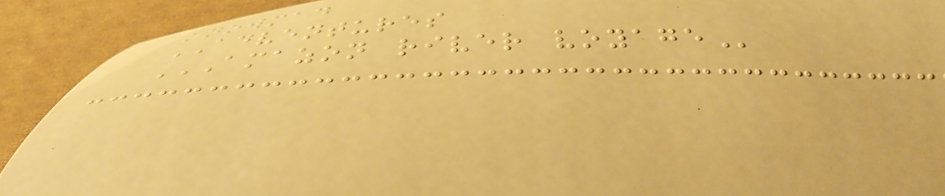knowmad
ADVENTURES
AMAZON RIVER VOYAGE
